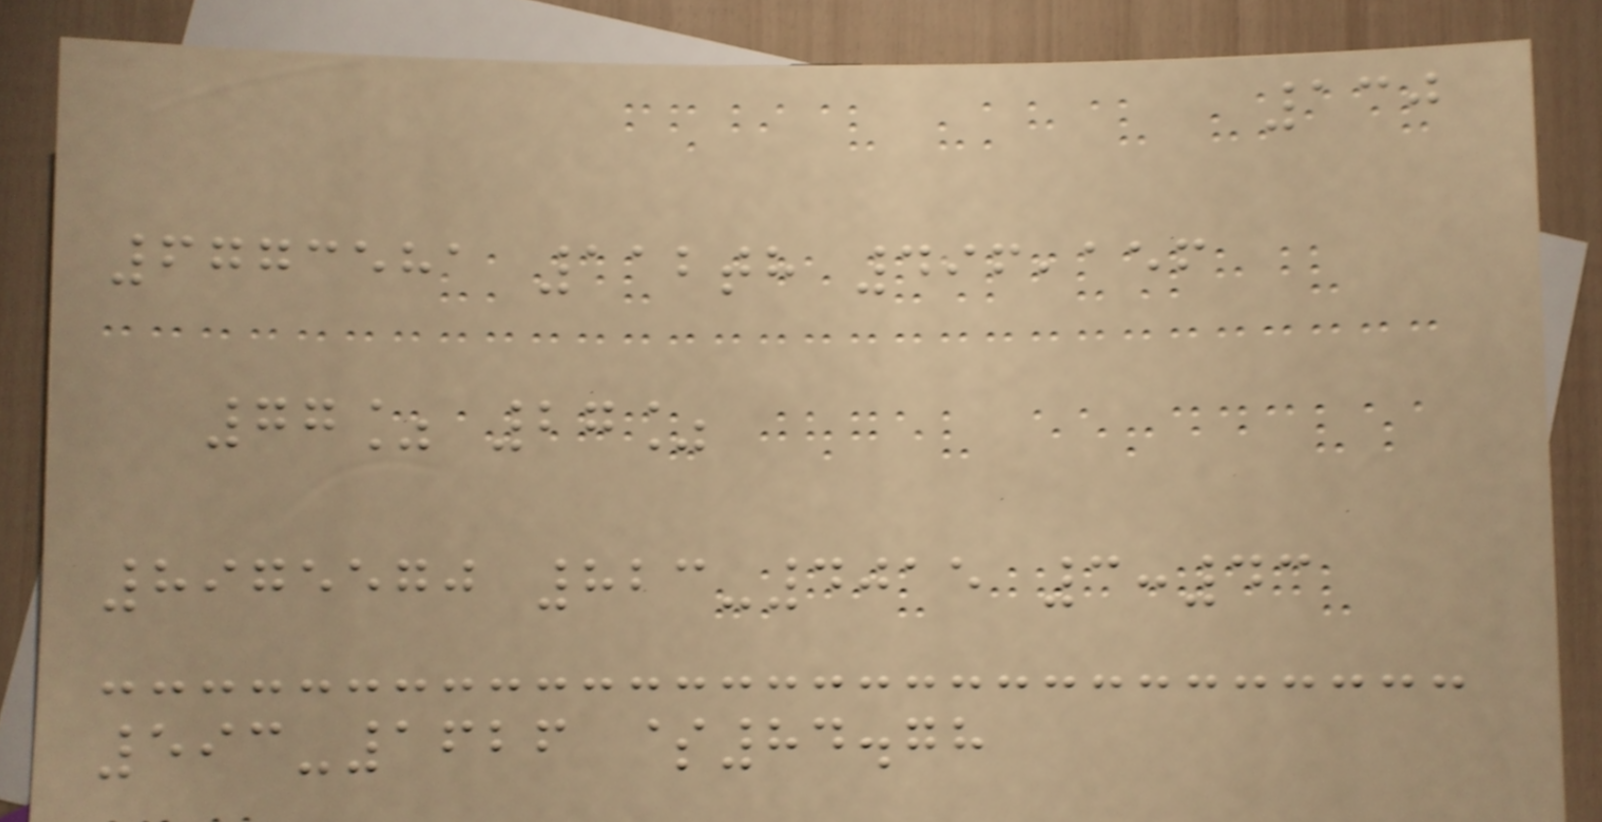130
6773581 112th 496,156
77% 27%
8975570 823-4015 3:43
593-1626 $84.78
